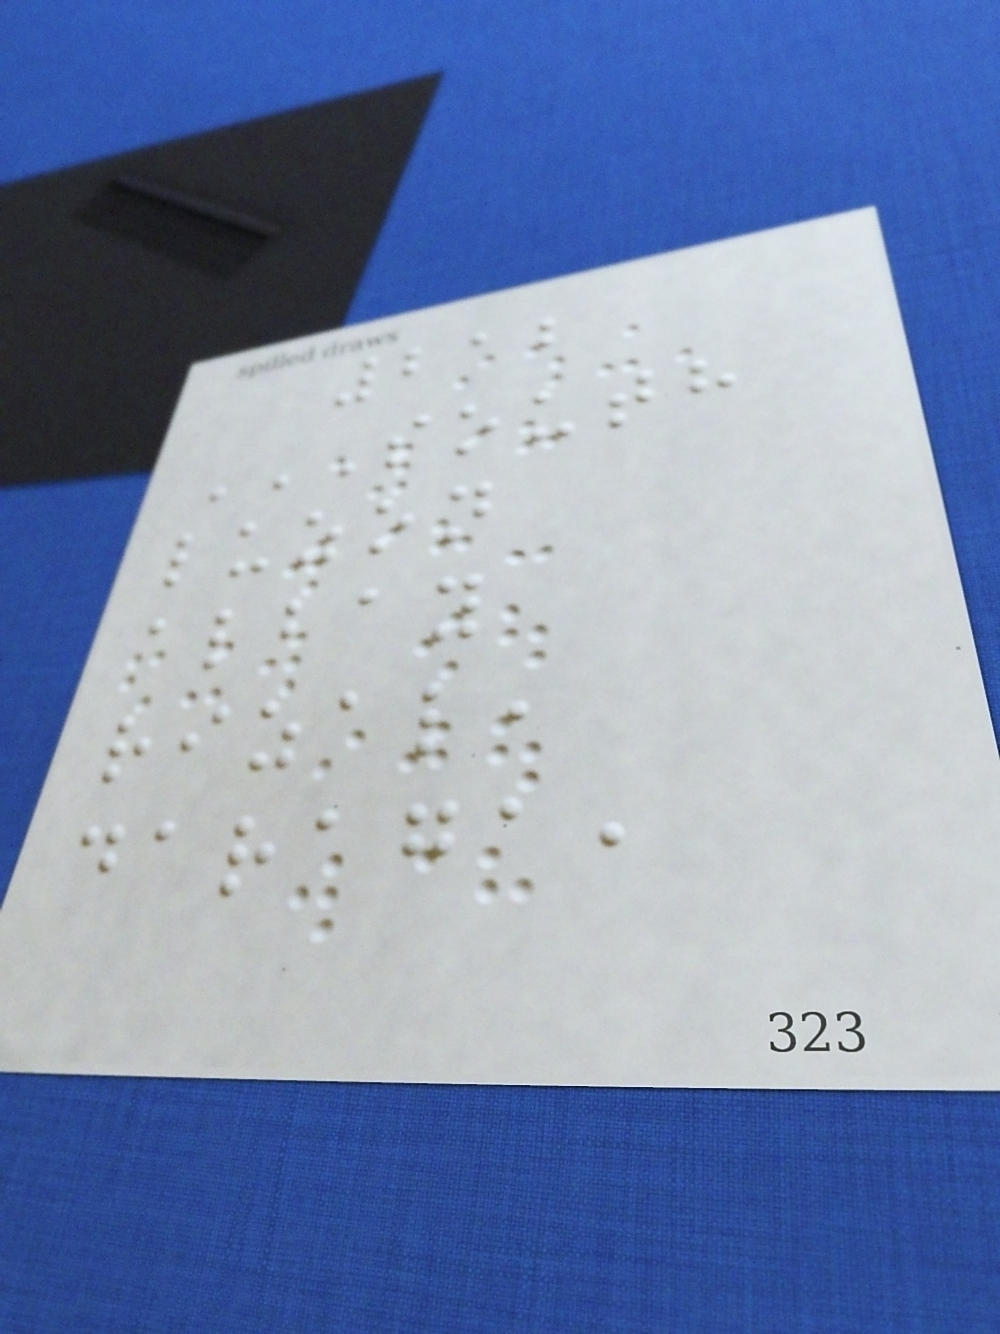212
SOUTH
LUZON
ALBAY
RIZAL,
DARAGA,
